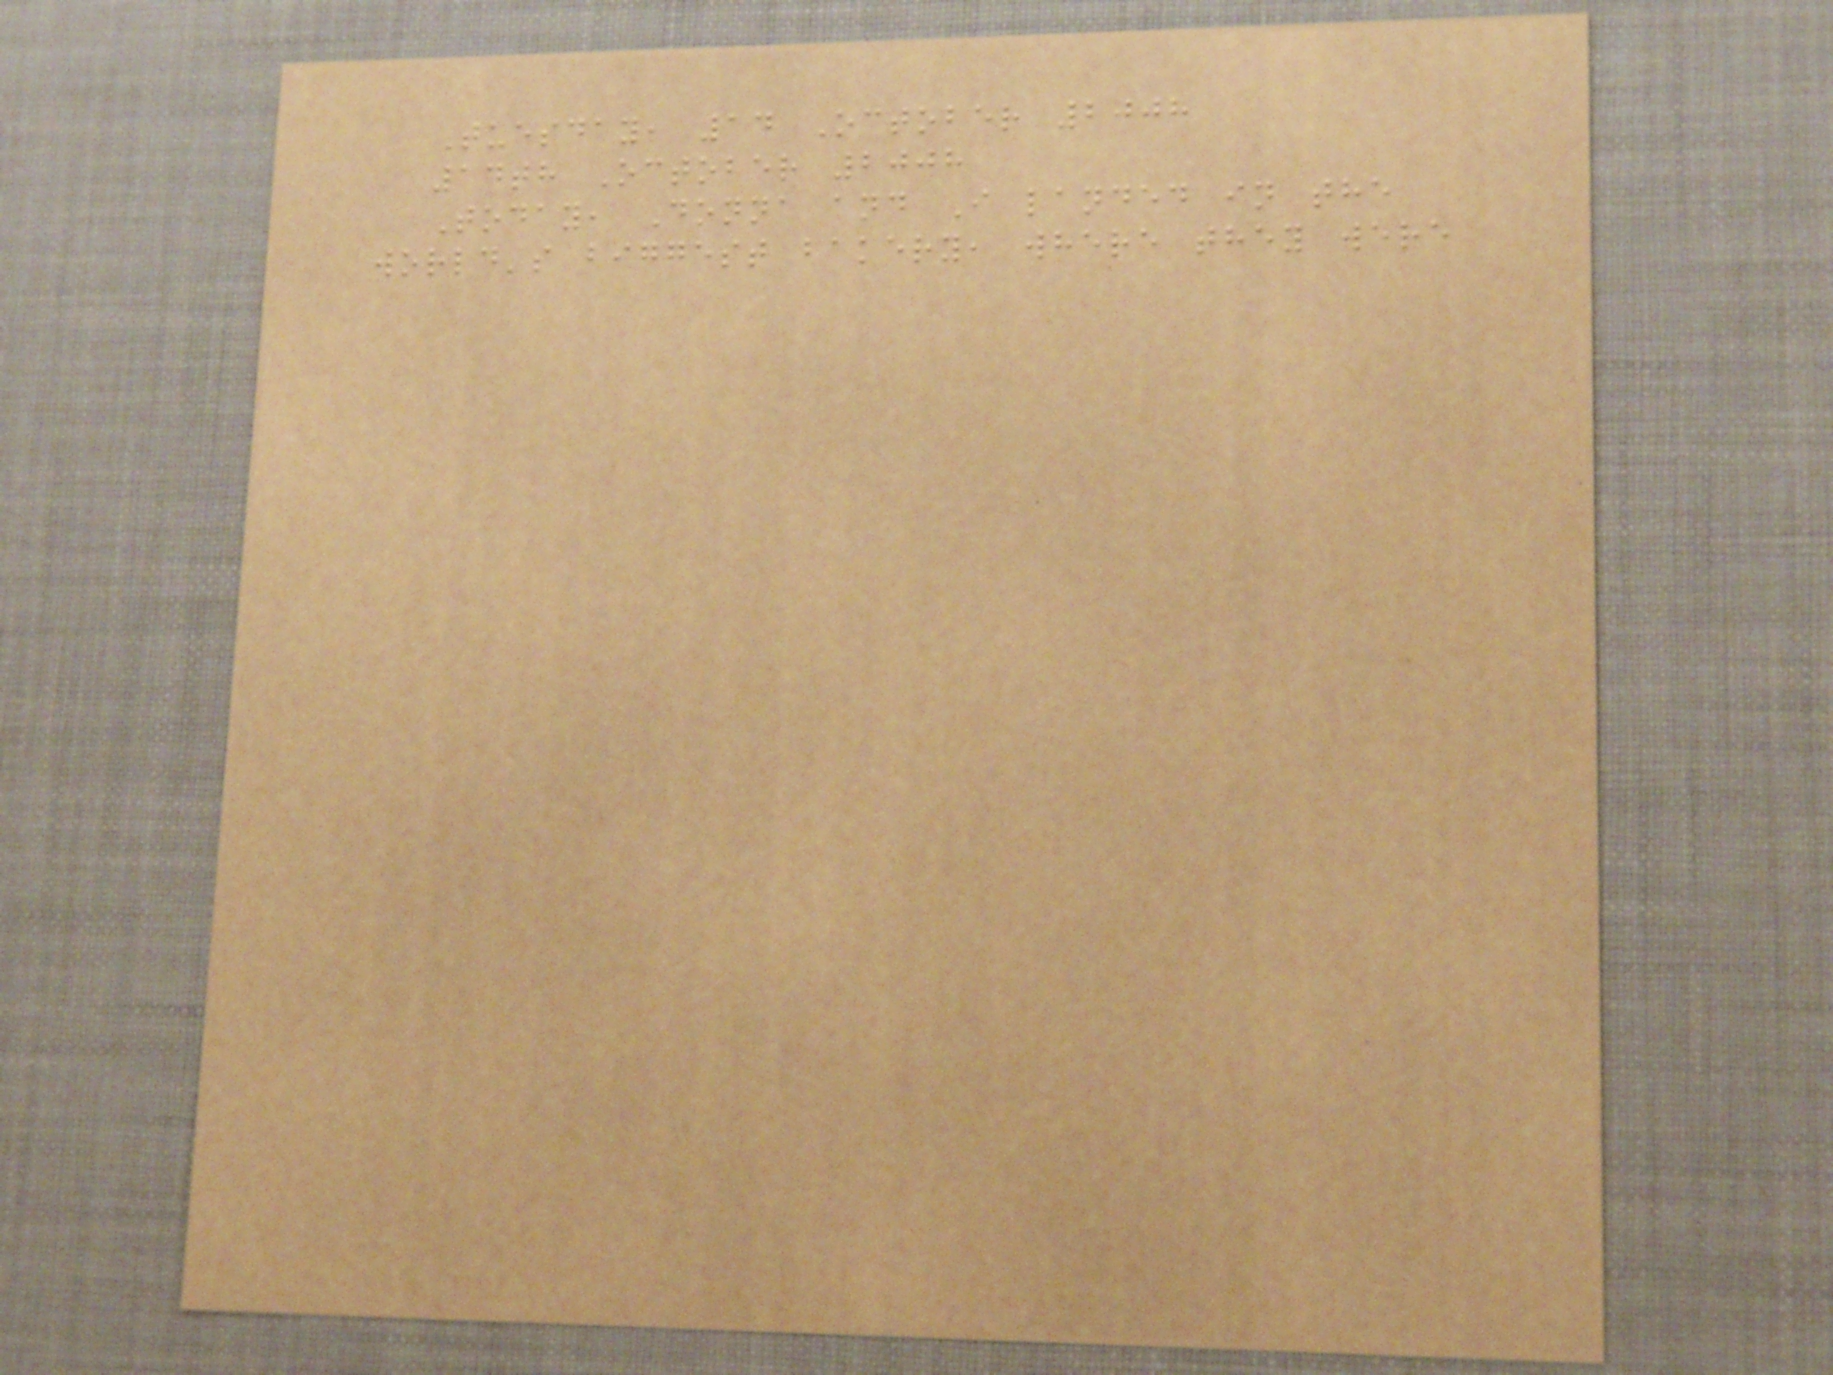Tuesday, 14 October 2008
14th October 2008
Today, Donna and I landed in the
world's biggest bakery, where they were
